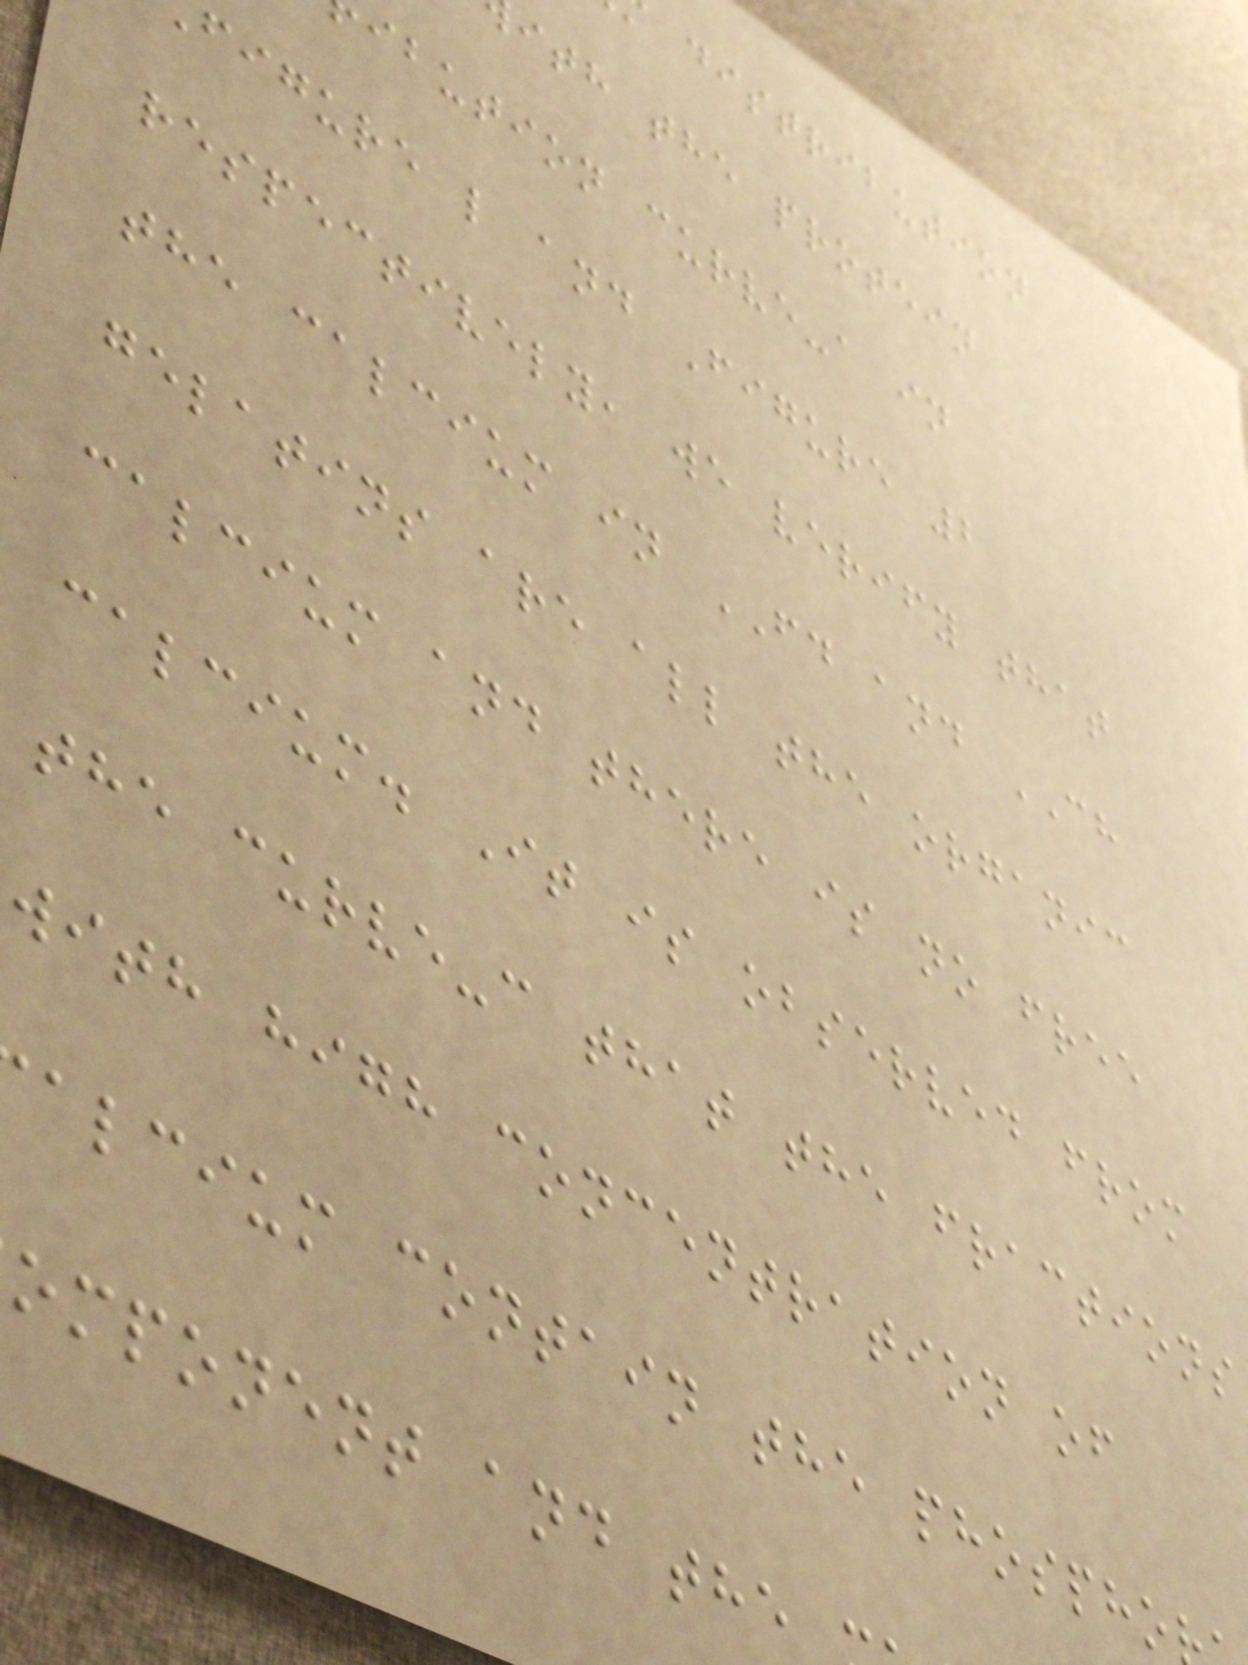distribution
ith the protein
ibution curve-a in
figure l and Figure 2
respectively, we verify that
the calcium in FD and CH
gelatins are all the organic
calcium and there is no free
calcium. It is observed from
the curve-c that the fractions
with high concentration of
alcium contain the phospho
omponent and the
